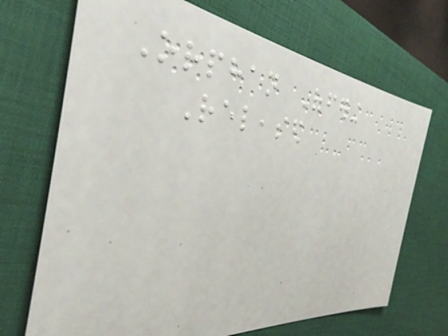Orphan Offering
Released
